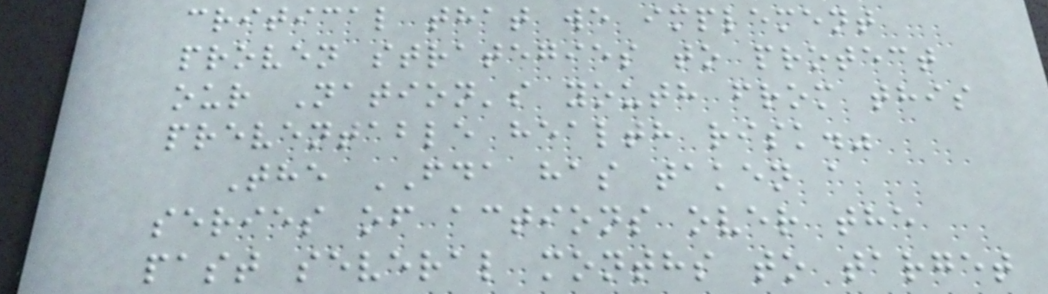critical that we implement
proven strategies to protect
our Nation's youth from this
preventable health risk."
The FDA has taken a
series of actions over the
past several months to target
